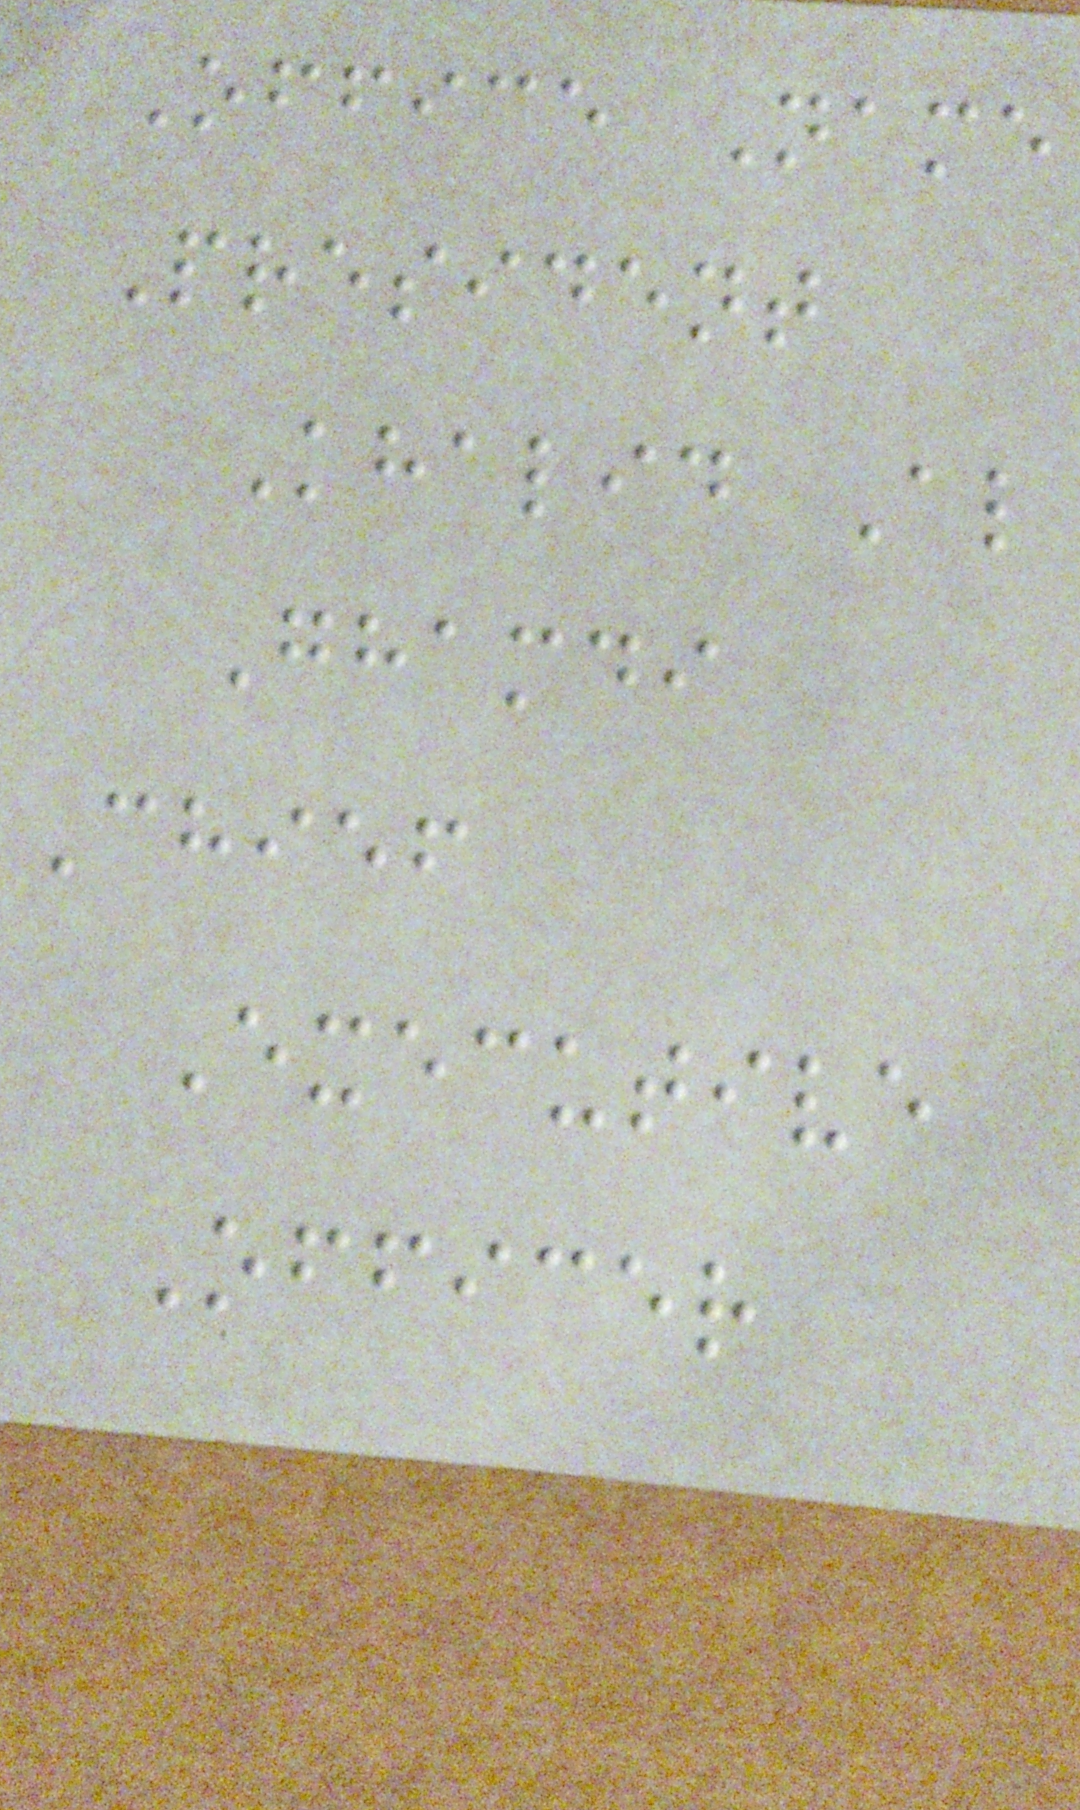Office Name
President
Khalid Al
Ghamdi
Chief
Executive
Officer
